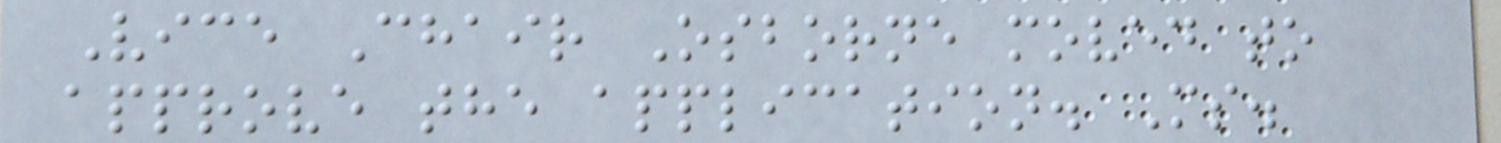Vice Chair Osborne moved to
approve the application. Ms.
